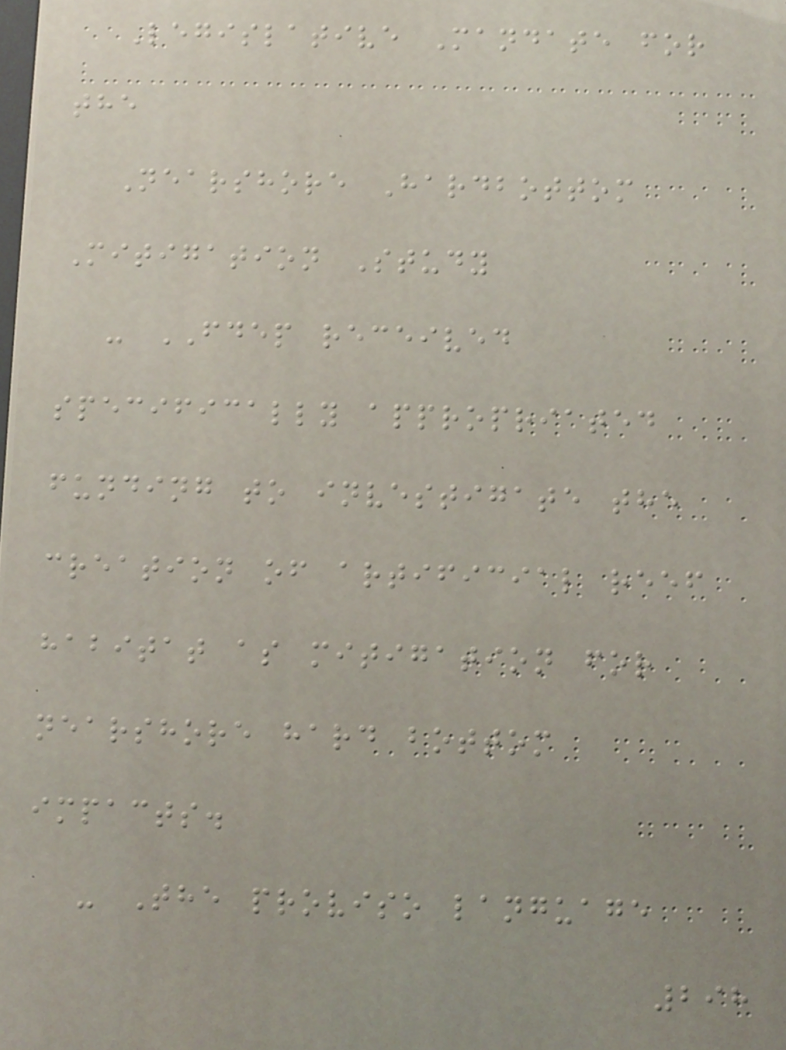Legislative Mandate for
the
Nearshore Hardbottom
Mitigation Study
- FDEP received
specifically appropriated
funding to investigate the
creation of artificial reef
habitat as mitigation for
nearshore hard bottom
impacts.
- The proviso language
298
